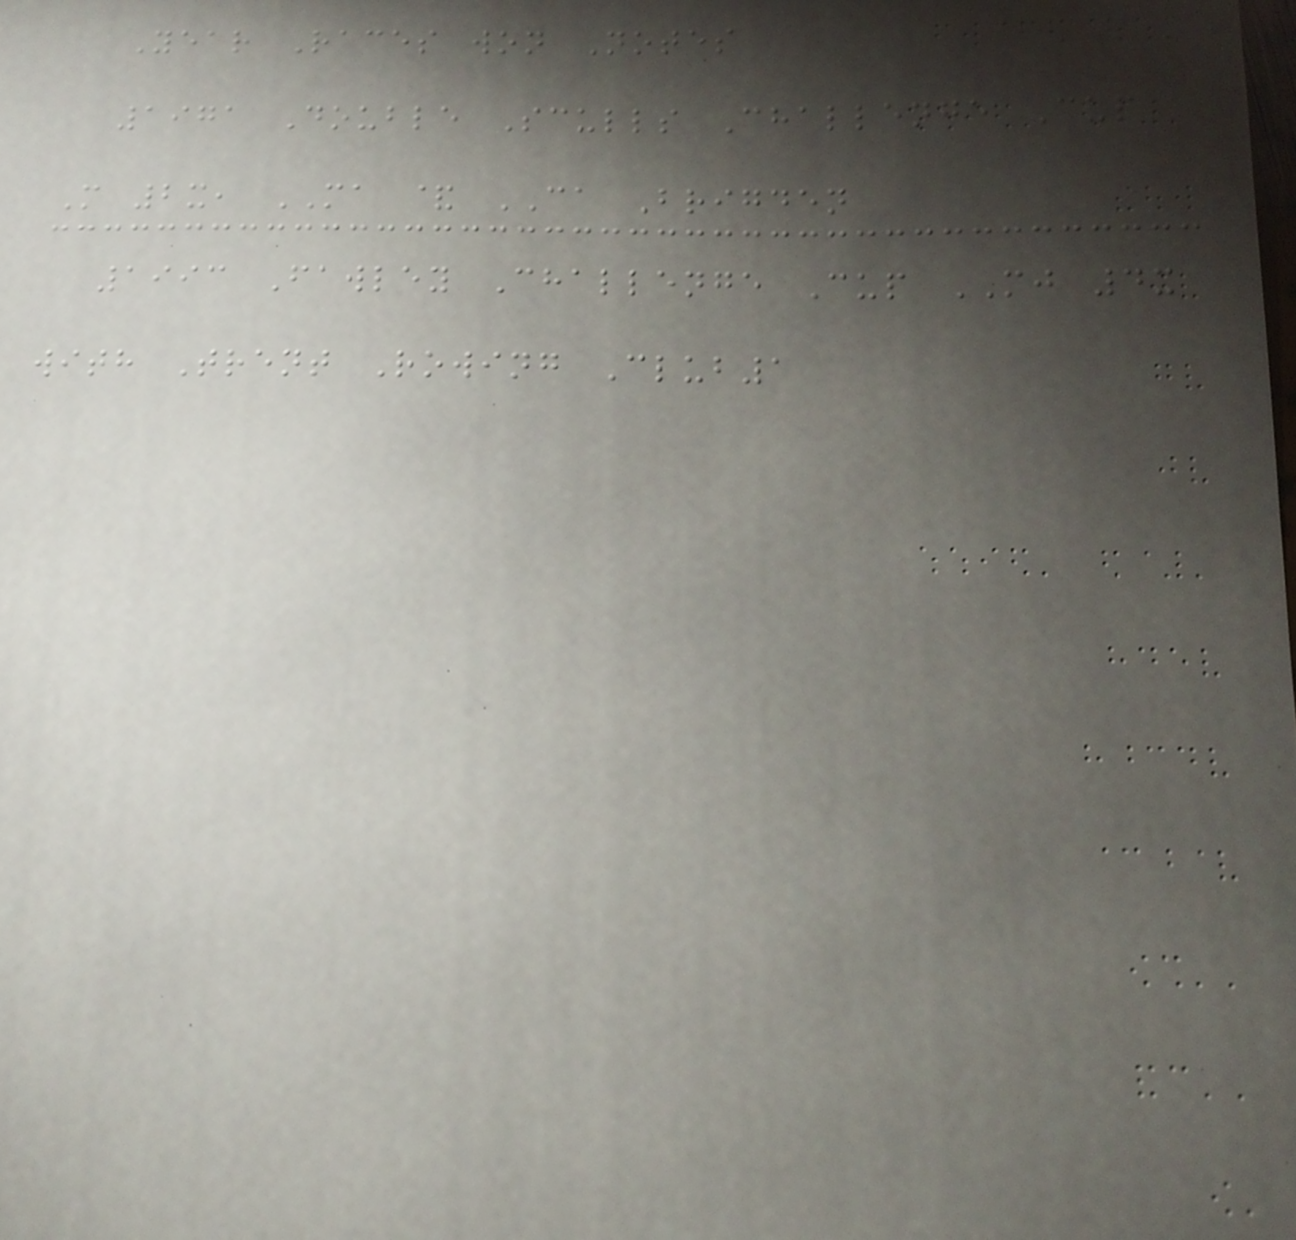Year Races won Notes
1971 Double Sculls Challenge Cup
M 2x, MA & CA Brigden
1993 Fawley Challenge Cup MJ 4x
with Trent Rowing Club1
